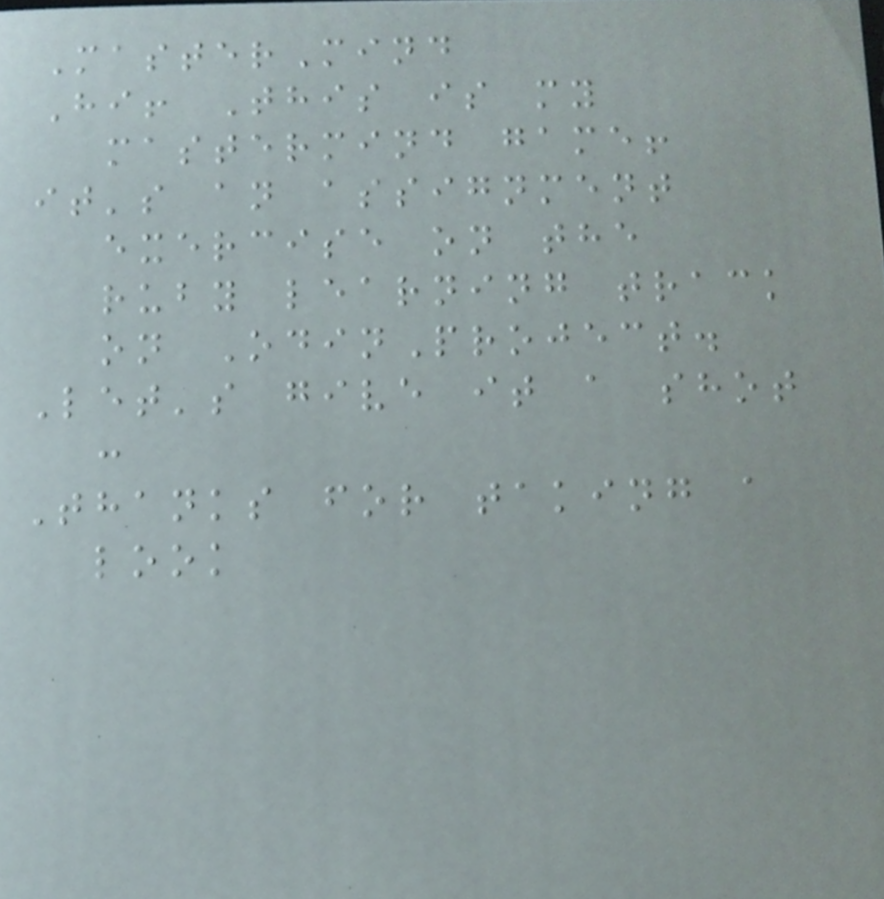MasterMind
Hi! This is my
mastermind game!
it's an assignment
exercise on the
ruby learning track
on OdinProject.
Let's give it a shot
:
Thanks for taking a
look
